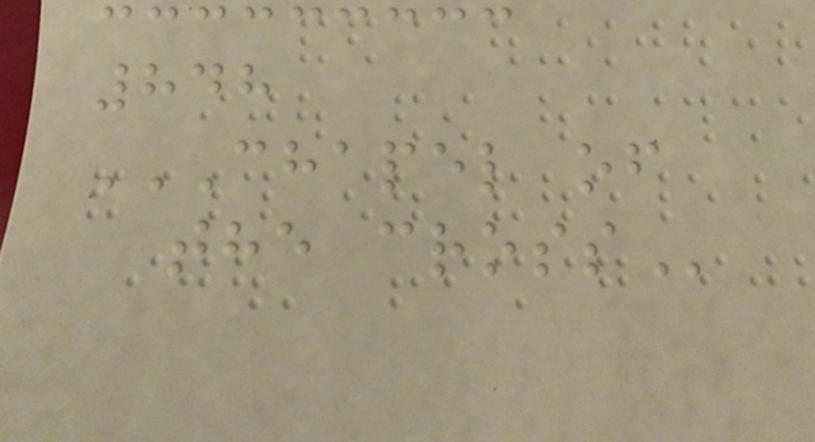848
CHAPEL OF
THE CROSS
